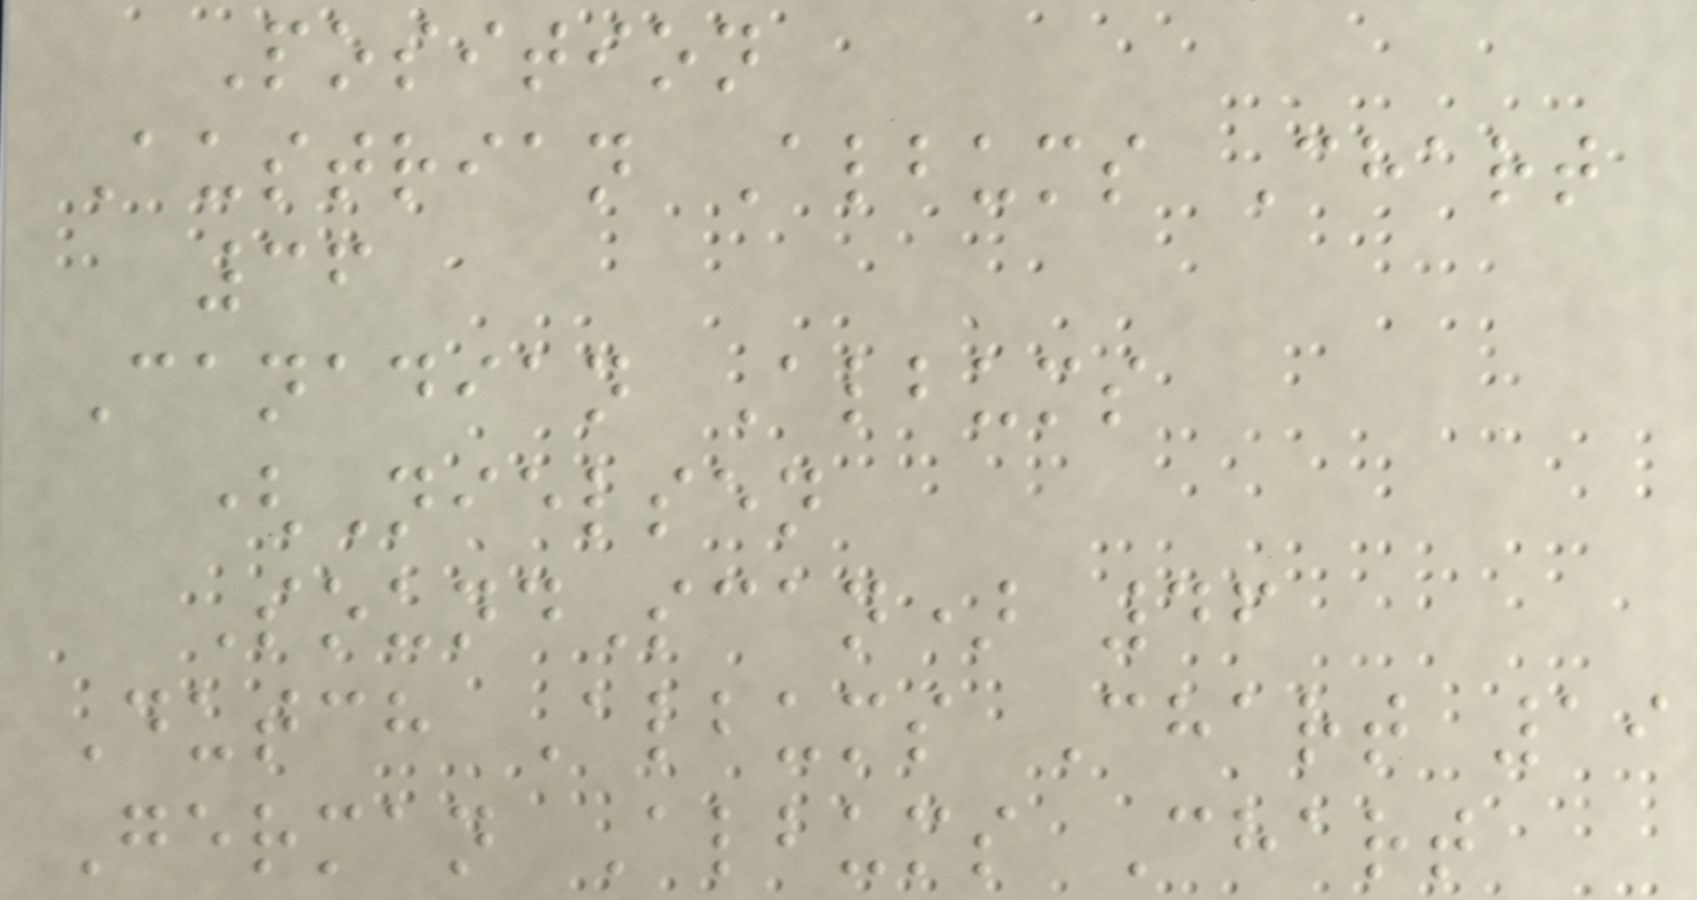Position
Austrian Albums Chart
36
Canadian Albums
(Nielsen
SoundScan) 46
Dutch Albums Chart 19
German Albums Chart
